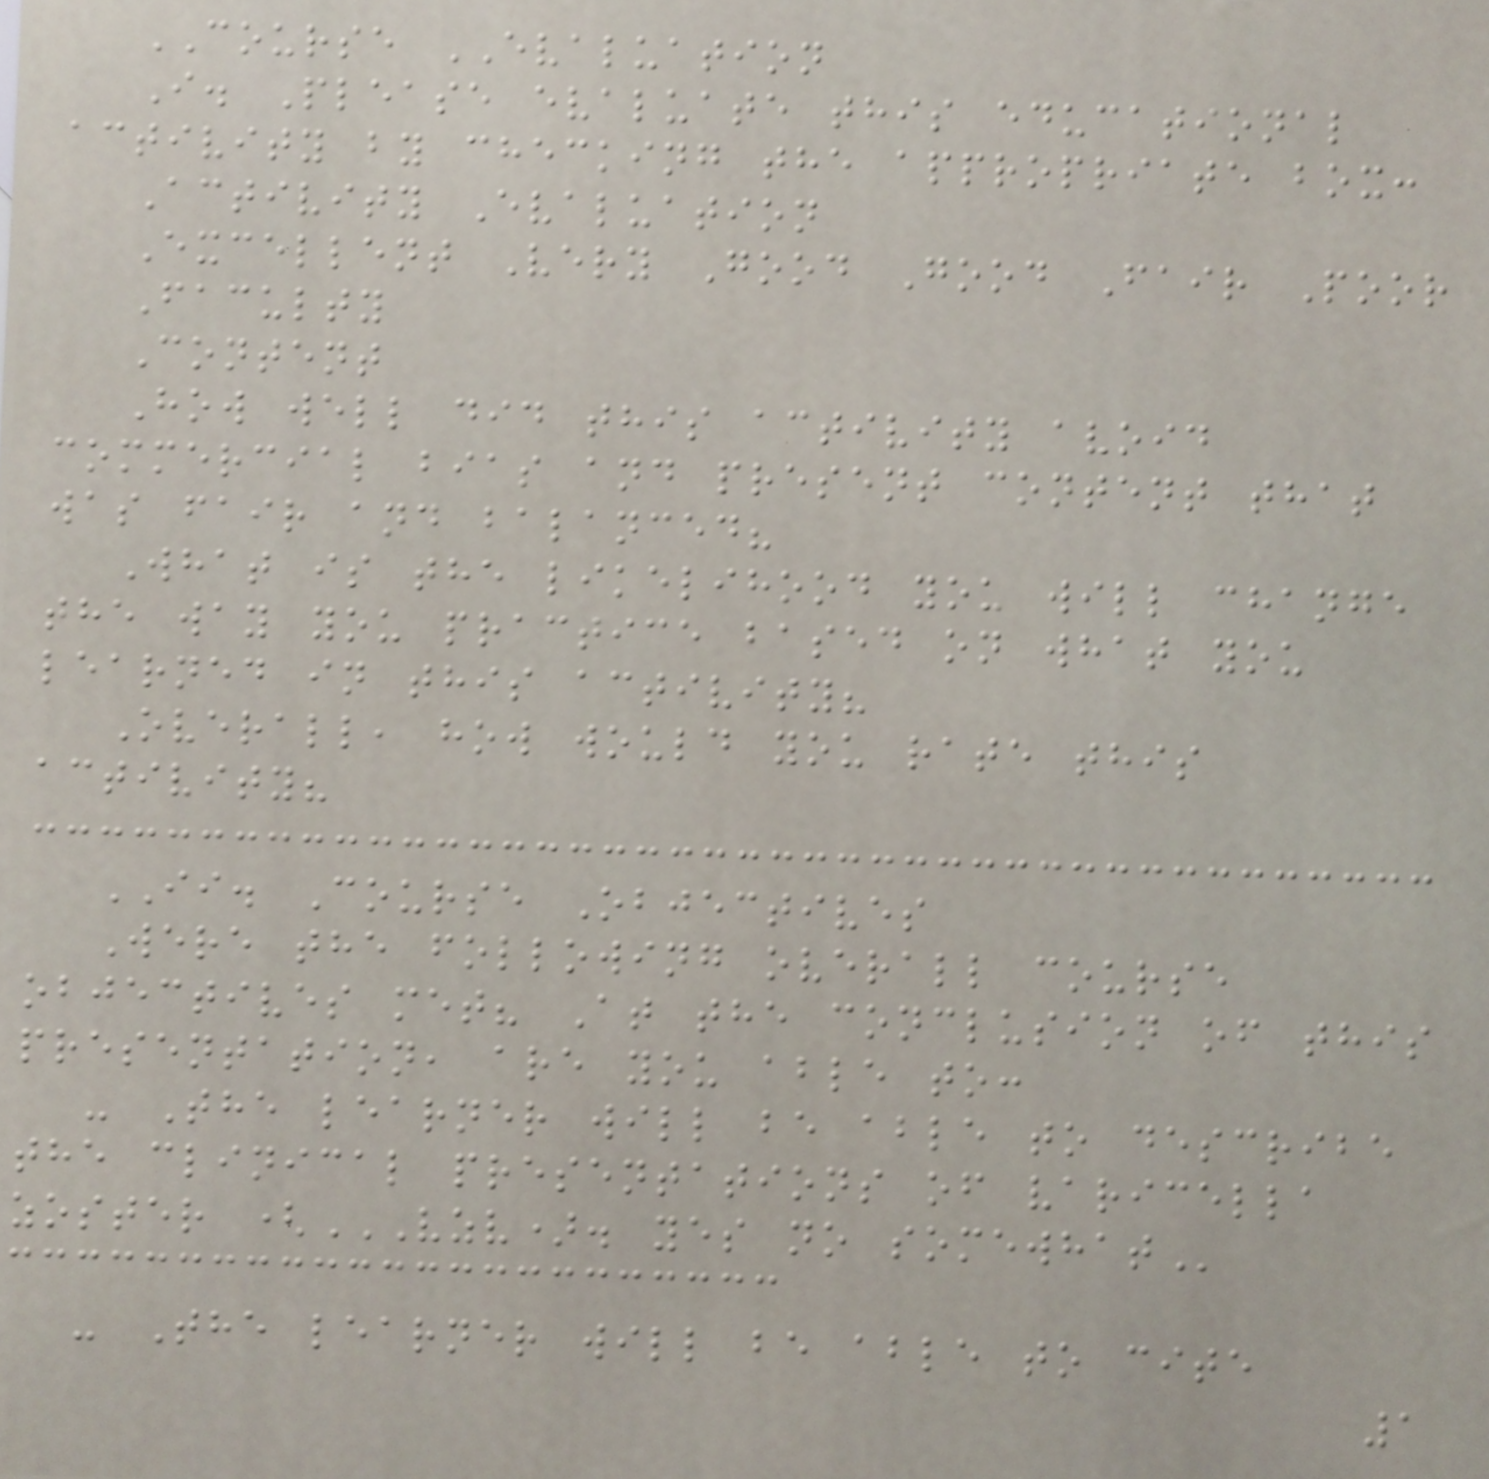COURSE EVALUATION
I. Please evaluate this educational
activity by checking the appropriate box:
Activity Evaluation
Excellent Very Good Good Fair Poor
Faculty
Content
How well did this activity avoid
commercial bias and present content that
was fair and balanced?
What is the likelihood you will change
the way you practice based on what you
learned in this activity?
Overall, how would you rate this
activity?
II. Course Objectives
Were the following overall course
objectives met? At the conclusion of this
presentation, are you able to:
- The learner will be able to describe
the clinical presentations of varicella
zoster (VZV). YES NO SOMEWHAT
- The learner will be able to cite
1
